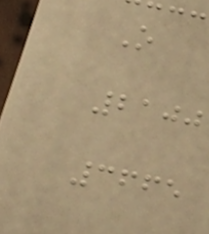O
2100
3665
